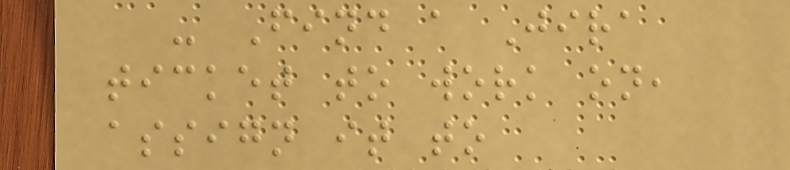- Find a Jira
ticket to work on,
assign it to
